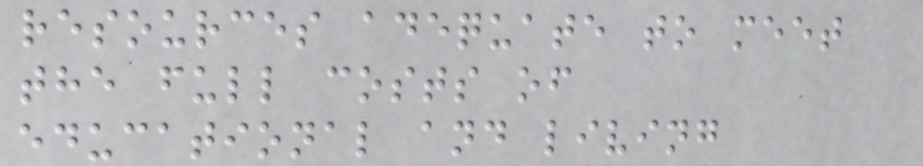resources adequate to meet
the full costs of
educational and living
